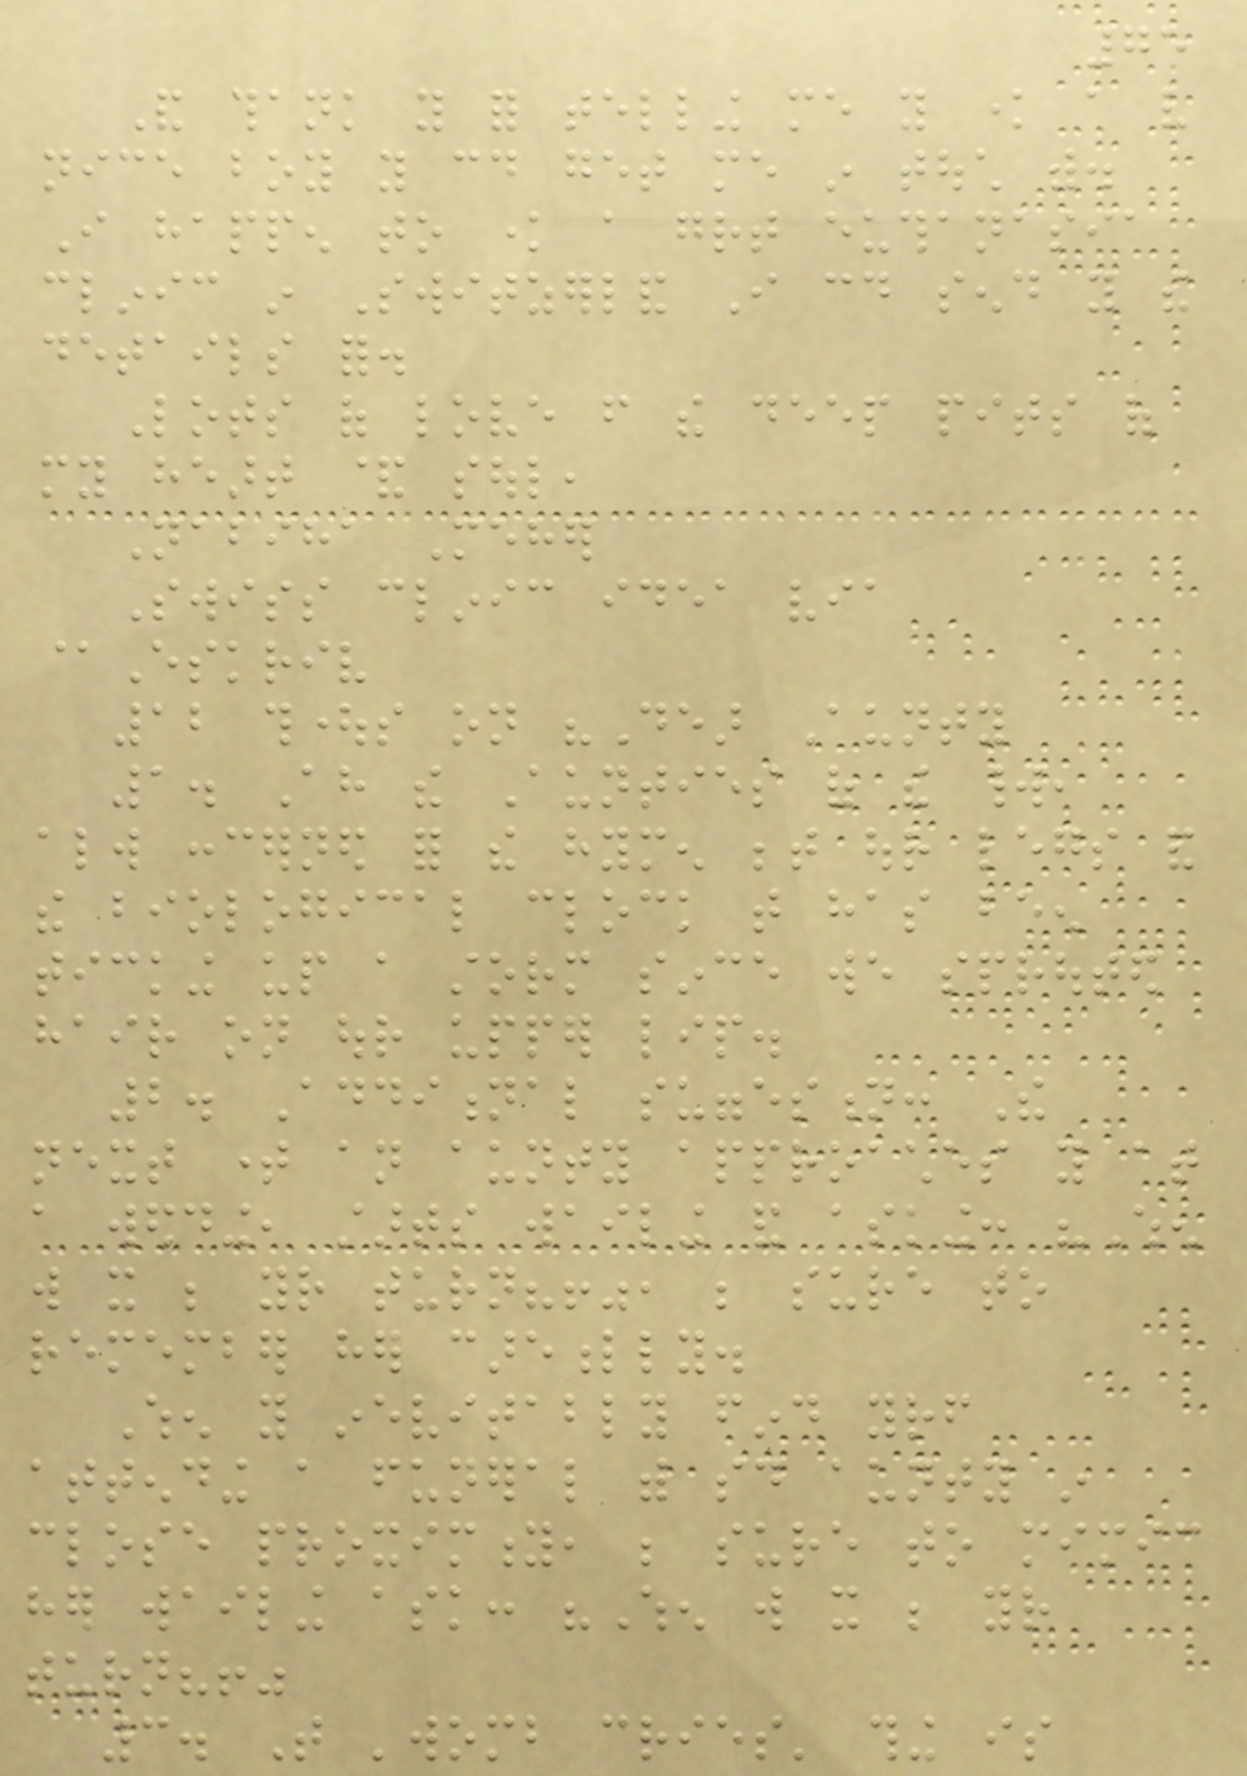75
And thank you for telling me you know a very
nice boy you could get me in touch with.
I happen to know a great euthanasia
clinic in Switzerland I could send you the
details for.
Lots of love from the deep pits of
my heart & soul,
Nabiha Meher
Swiss clinic idea via
@Eskriv
12 thoughts on "Dear Aunty
1. Ah the Aunties of the world,
always concerned for the hymen between our legs and
the biological clock that has been
ticking up a storm since we sprouted
hair on our upper lip.
2. Additional suggestion: The
next time an aunty approaches you at
a wedding, starts wailing and asking: "When
will it be your turn?!", be sure to
remember her carefully.
When you inevitably find yourself
attending a funeral with said aunty in
close proximity, be sure to mimic
her wailing ask: "When will it be your
turn?!"
3. That 'womb cries' thing is
